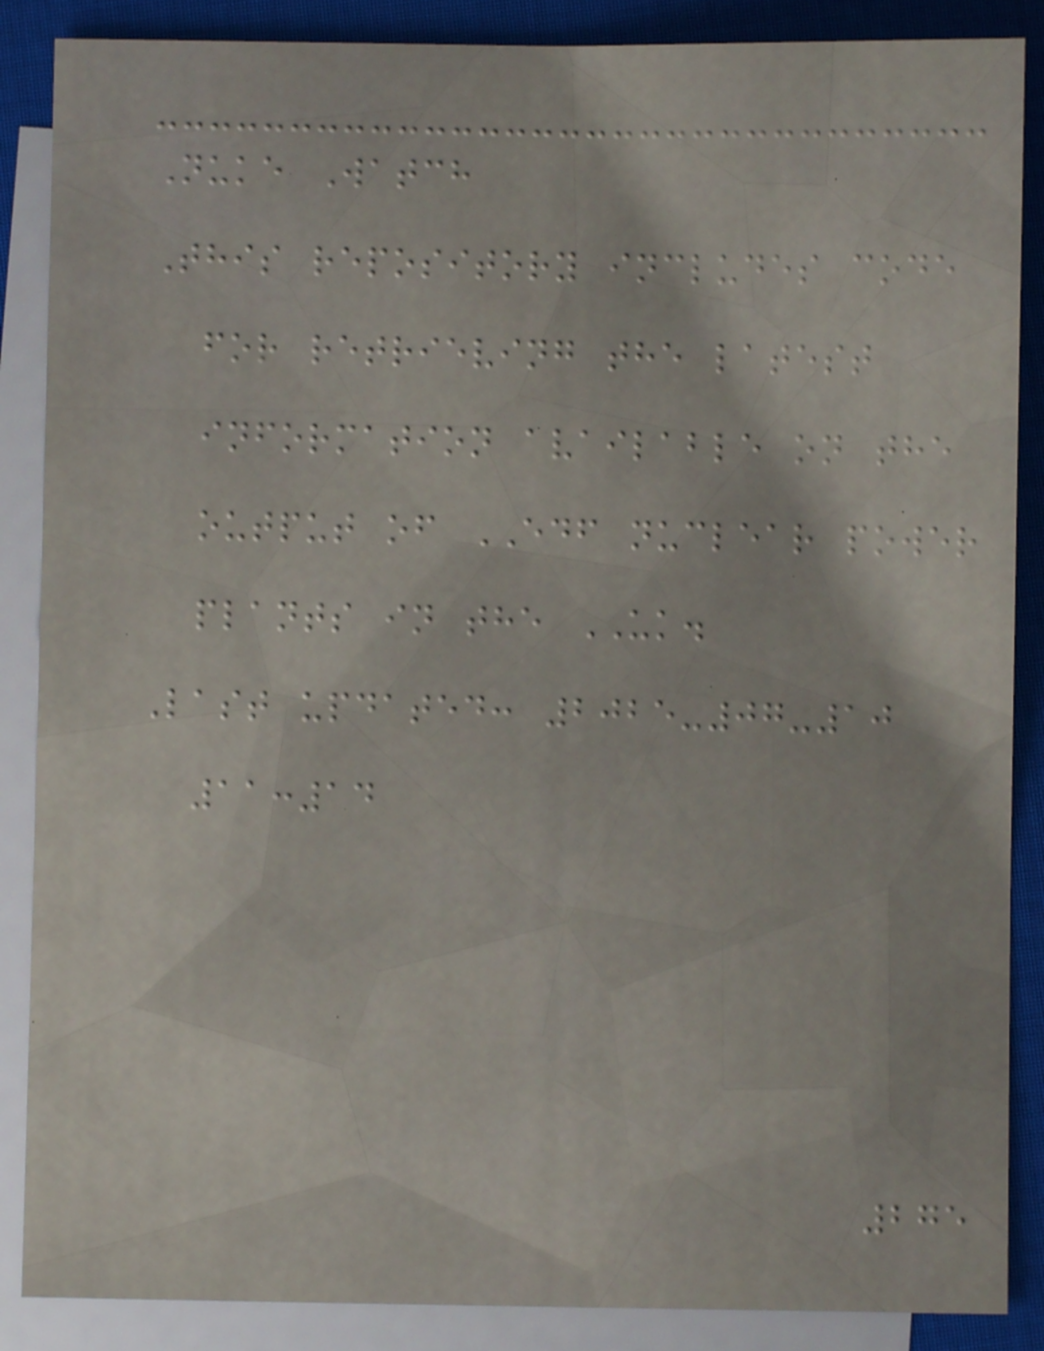Nuke Watch
This repository includes code
for retrieving the latest
information available on the
output of EDF nuclear power
plants in the UK.
Last updated: 2025-07-10
11:14
275
